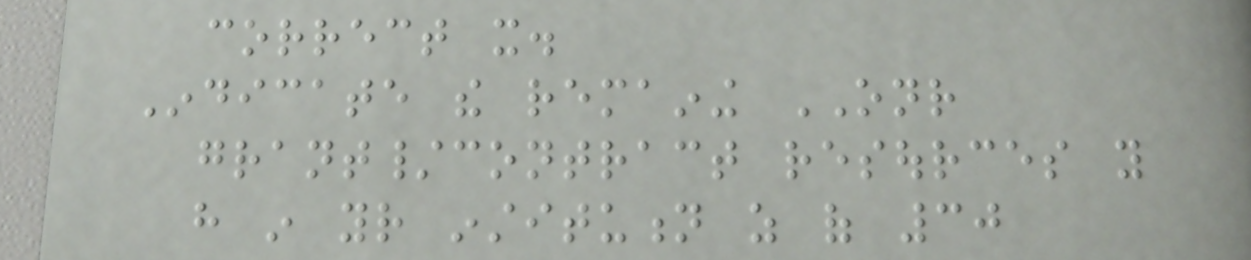correct it.
Indicate the remaining ONR
grant/contract resources you
have in your institution as of 30
